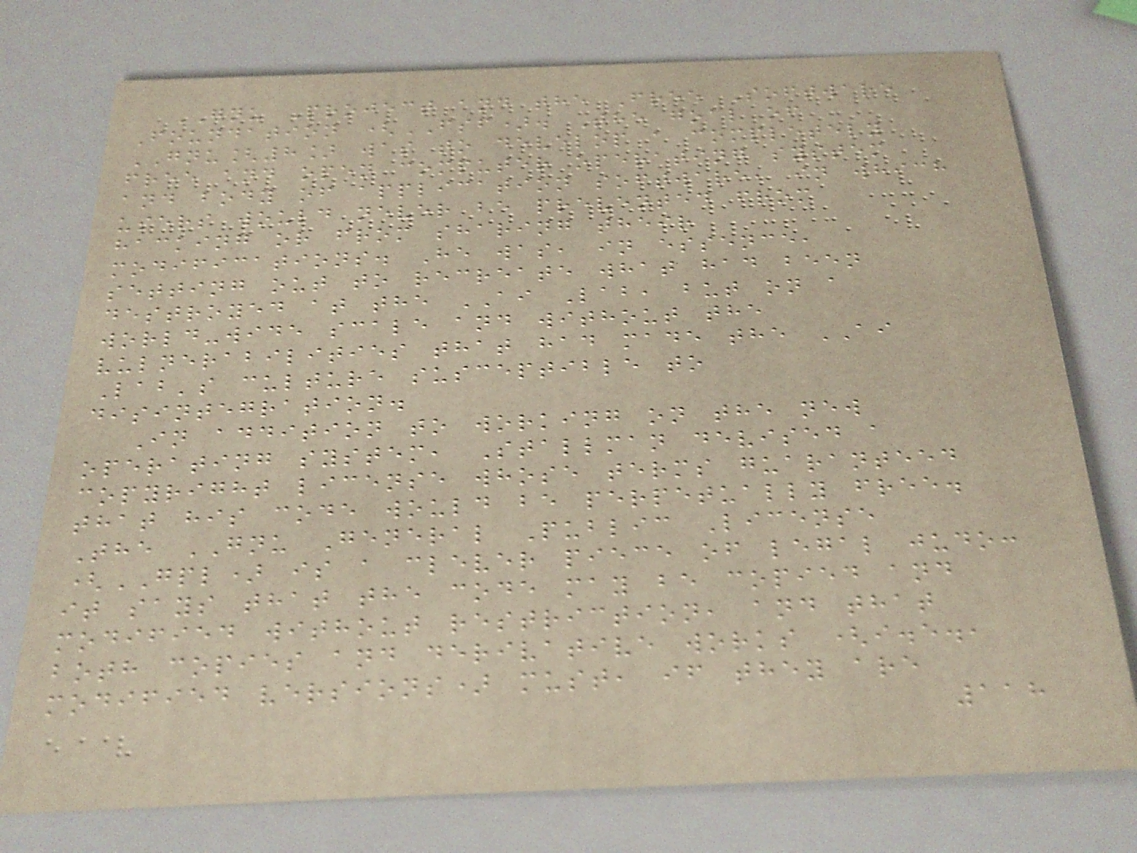GNU Project and the Free Software
Foundation (FSF). The goal of
GNU[8] was to develop a completely
free and open computer operating system
and body of application software, in which
users would never be prevented from
hacking or from sharing their
modifications. He was, in essence,
setting out to recreate what had been
destroyed at the AI Lab, but on a
world-wide scale and without the
vulnerabilities that had made the AI
Lab's culture susceptible to
disintegration.
In addition to working on the new
operating system, Stallman devised a
copyright license whose terms guaranteed
that his code would be perpetually free.
The GNU General Public License
(GPL) is a clever piece of legal judo:
it says that the code may be copied and
modified without restriction, and that
both copies and derivative works (i.e.,
modified versions) must, if they are
118
